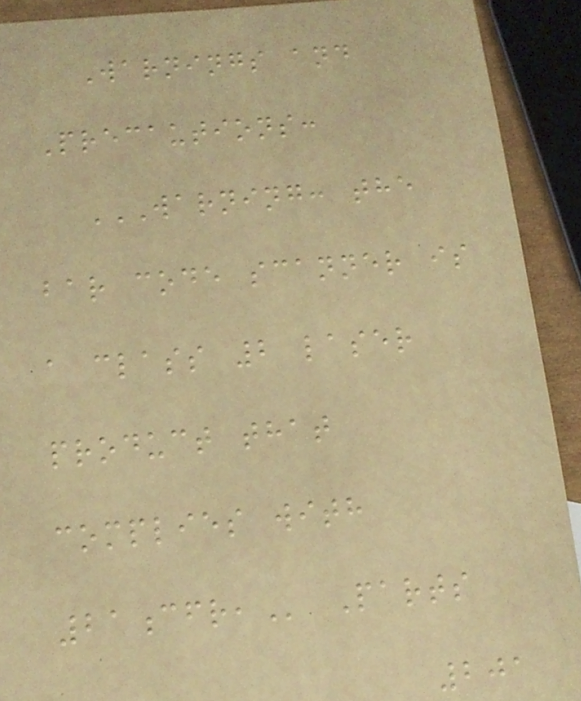Warnings and
Precautions:
WARNING: THE
BAR CODE SCANNER IS
A CLASS 2 LASER
PRODUCT THAT
COMPLIES WITH
21CFR, Parts
201
